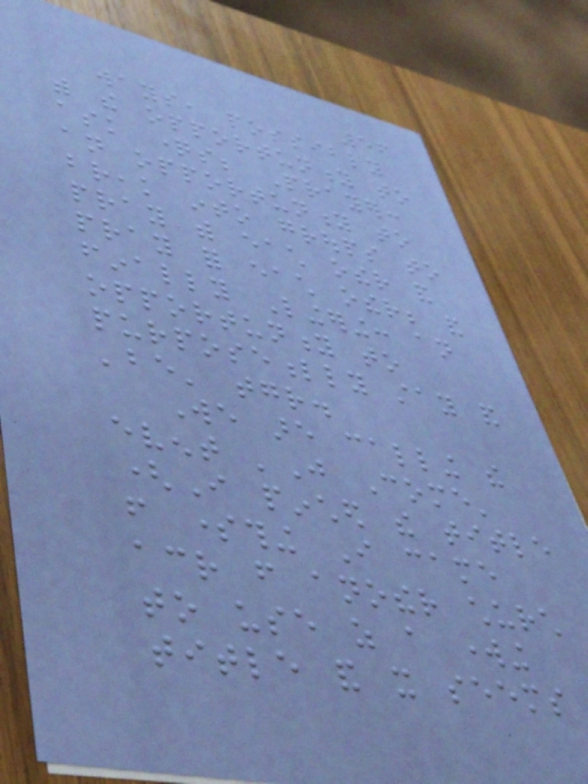56
ways, possibly
with the opportunity to
ask questions; Prayer:
an opportunity to
break into groups to
pray with each other and
pray for each other; and
finally Lingering: an
opportunity to
purposefully stay and
'be' together.
We are calling the
event 'Just Come'
(I pinched the title
from something I came
across from another church
to use as a working
title and it seems
